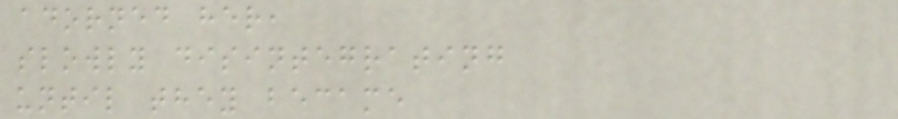adorned her,
slowly disintegrating
until they became
